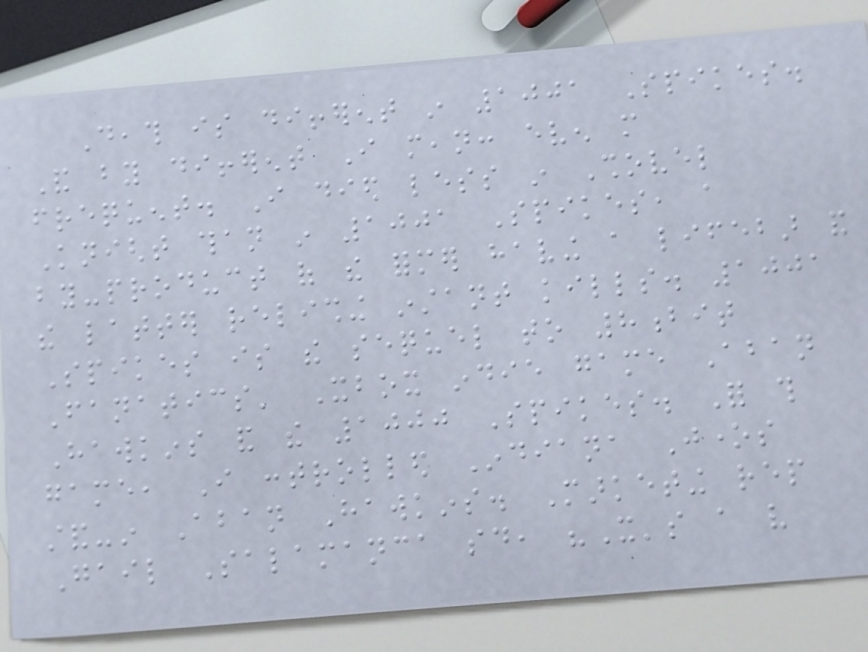Death is different in 1001 Spikes.
And by different I mean: even more
frequent. I died less in Shovel
Knight than in 1001 Spikes, a
by-product of the former having a lifebar and
the latter relishing instant kills. 1001
Spikes is the sequel to 8bit
Fanatics' Xbox indie game Aban
Hawkins and the 1000 Spikes. For this
game, I controlled Indiana Jones
stand-in Aban Hawkins. Marketing rep
Gail Salamanca said, "It's a very
